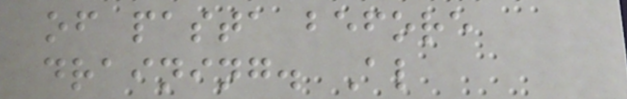of pasta before
draining. Al
